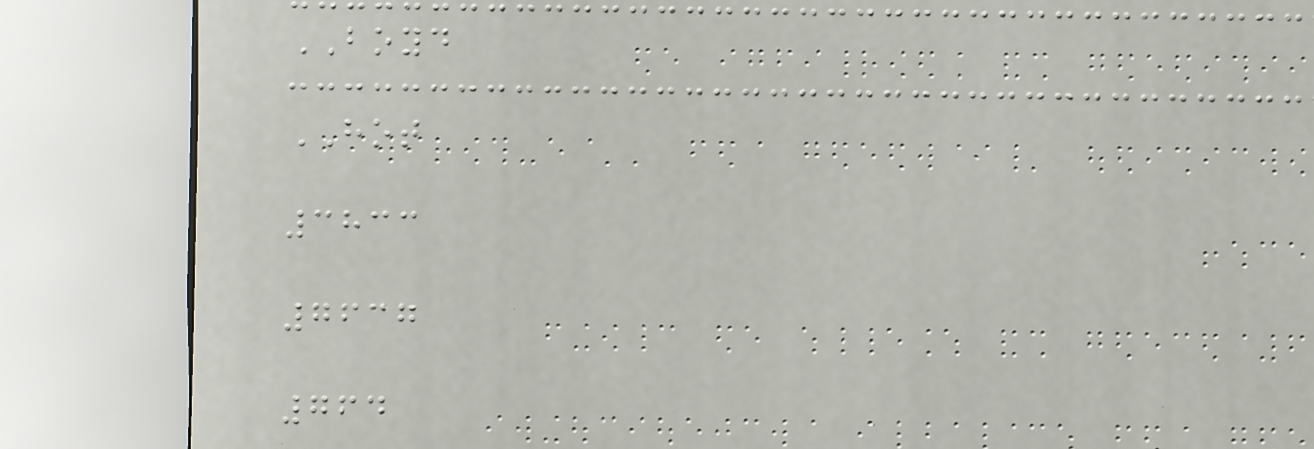BOYD
HOT
3833
7637
764
